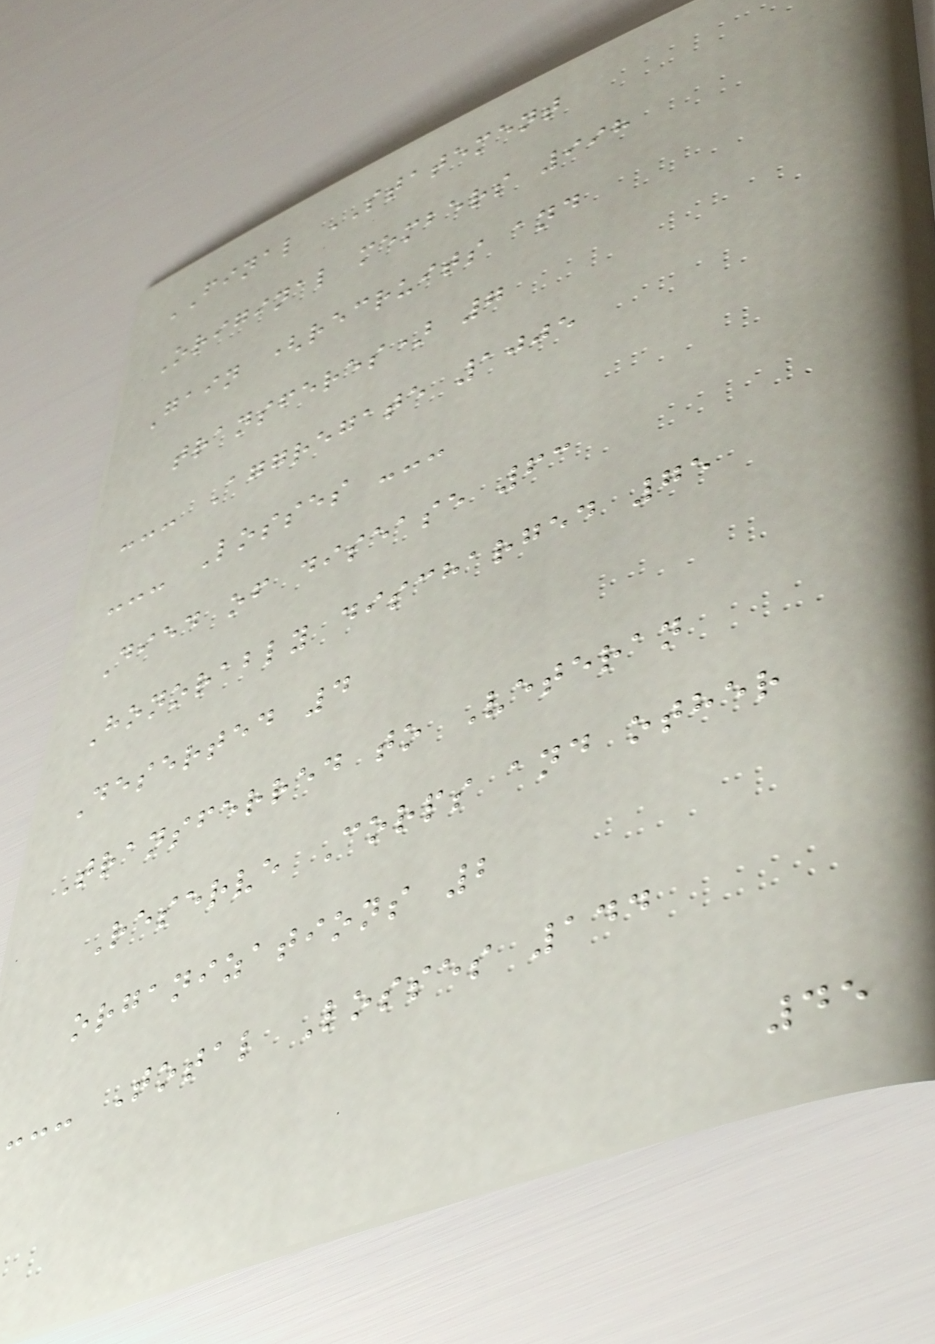FINAL STATEMENT
Original members 998
Gain (recruits and
transferes) 7
--- Aggregate 1005
--- Losses ---
Died of disease 63
Honorably discharged 75
Deserted 4
Transferred to Veteran
Reserve Corps and other
organizations 2
--- Total Losses 144
45
